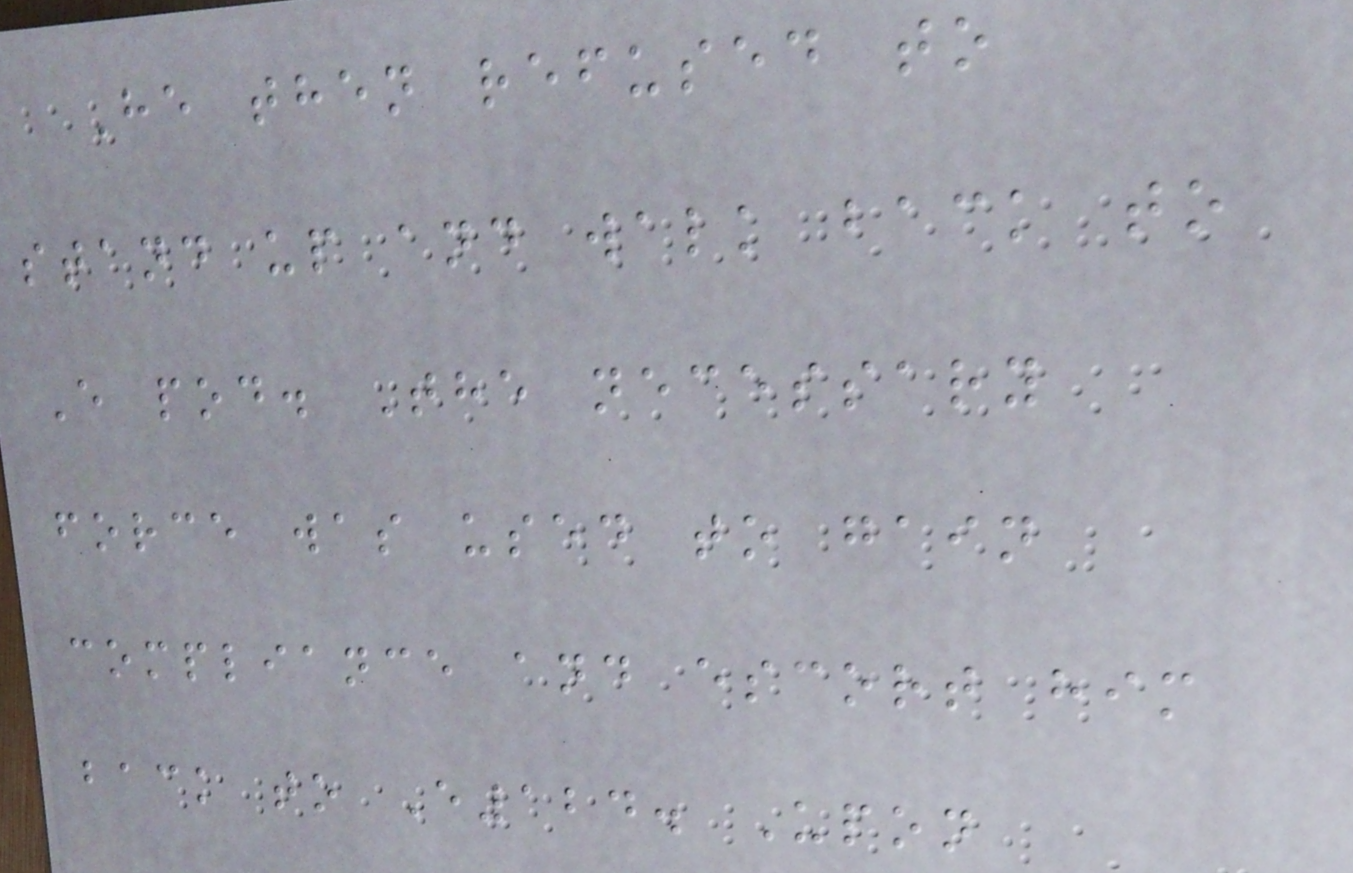He then refused to
stand up and walk back to
E pod. The necessary
force was used to gain
compliance and escort him
back to E124. Upon
